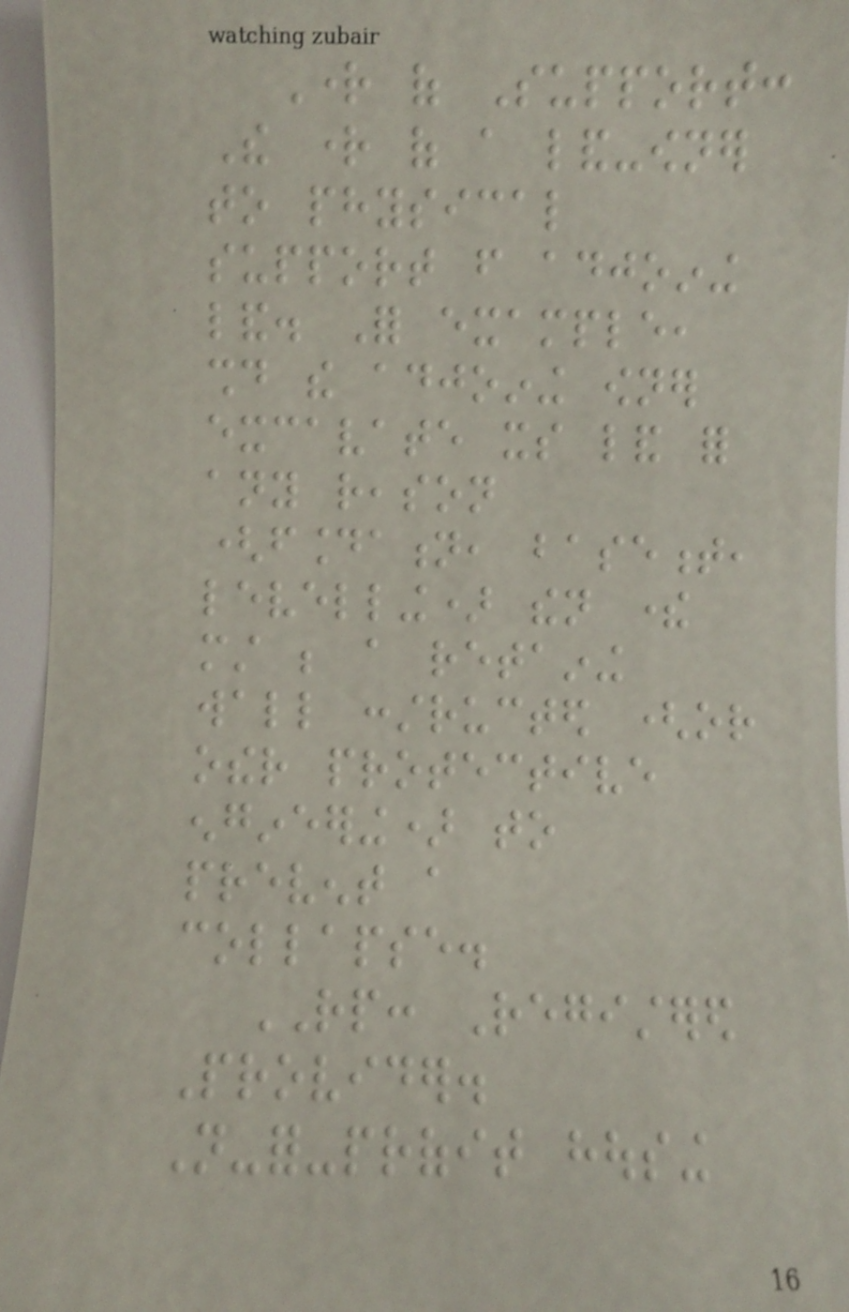Right of Support:
The right of a land-owner
to physical
support from adjoining
land. For example,
should the adjoining owner
excavate its land for
any reason
(foundation, basement,
levelling) then there
must be a retaining
wall constructed (or
other protective
engineering) to
prevent a
collapse.
RP: Registered
Provider.
Not-for-profit housing
